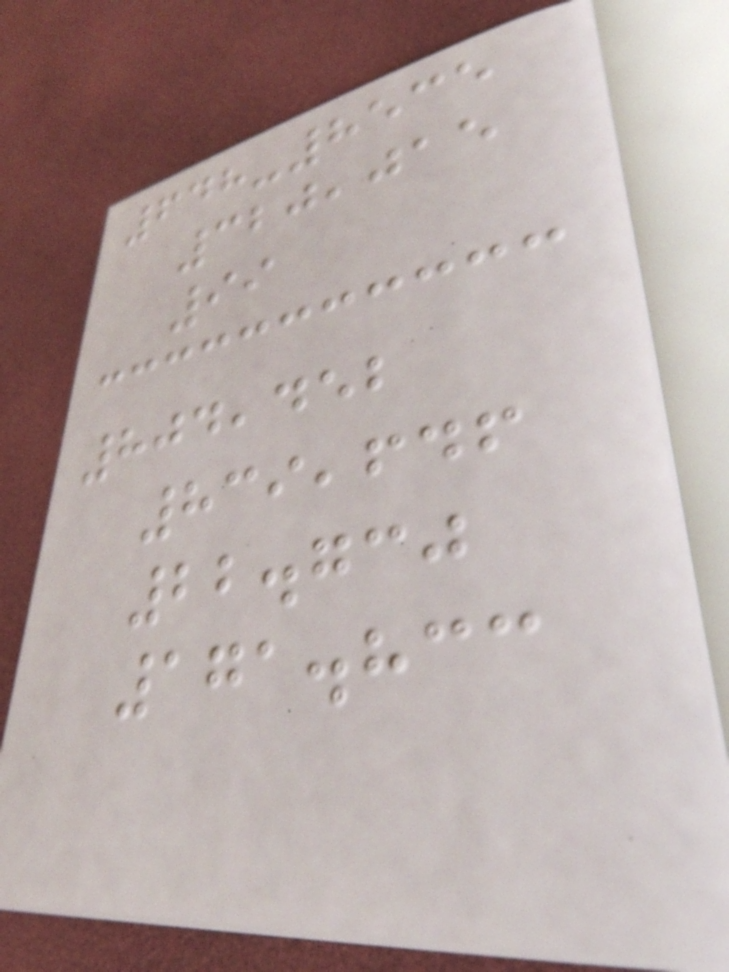648-8535
320,015
99
804,452
839,646
22.730
171.833
